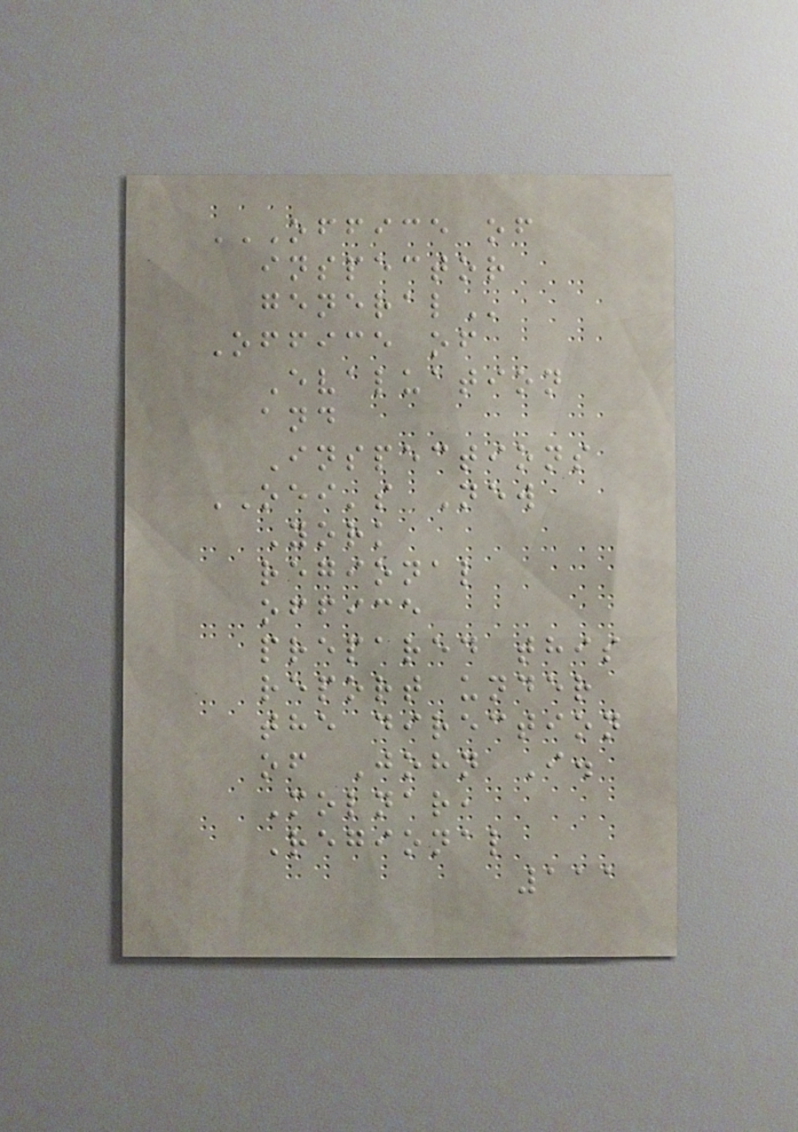OFFICE OF
INSPECTOR
GENERAL
Office of
Evaluation
and
Inspections
OEI's New
York
regional
office
prepared this
report under
the direction
of John I.
Molnar,
Regional
111
